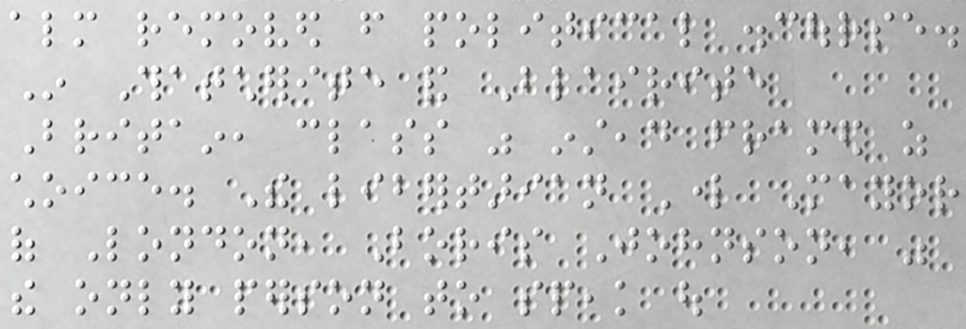almost removed from political discourse.
In Thatcherite and Blairite
Britain, class was instead framed as
choice. The libertarian Lord Mayor
of London, Boris Johnson, was
the only person to speak out
